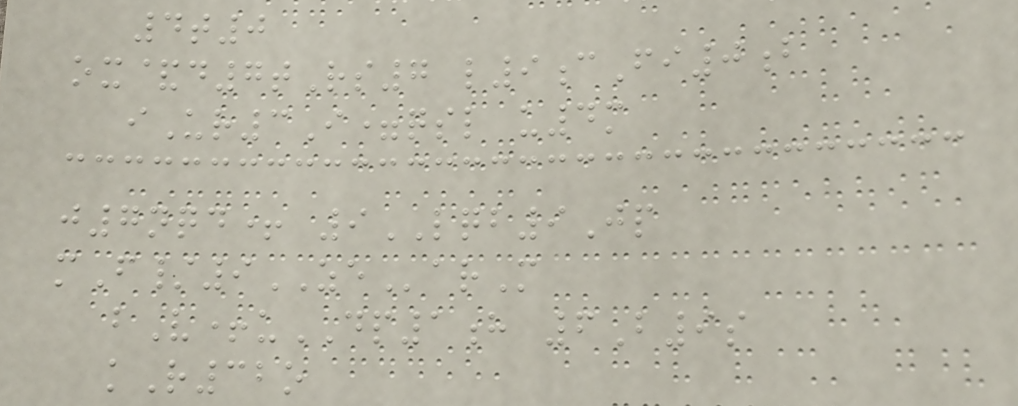4t0
ox&d7tRs7 l9cFi0b
iUr3I=qsl u4m
j7nqd+ 9LQB9Jp
mF/9ZEarM
bV+uDP1h 6B9s
kR32o
